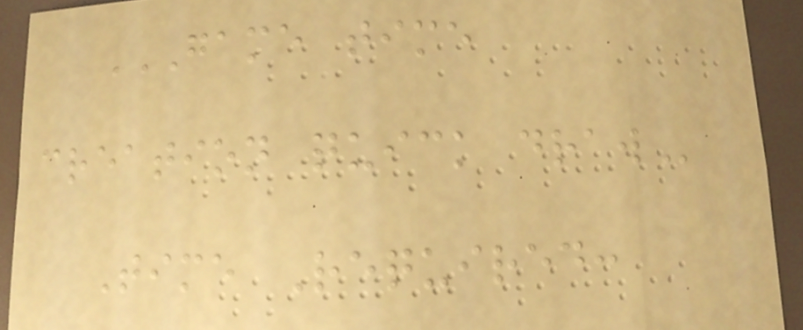GAME TIME
CREATION QUICK DRAW
Time Required:
